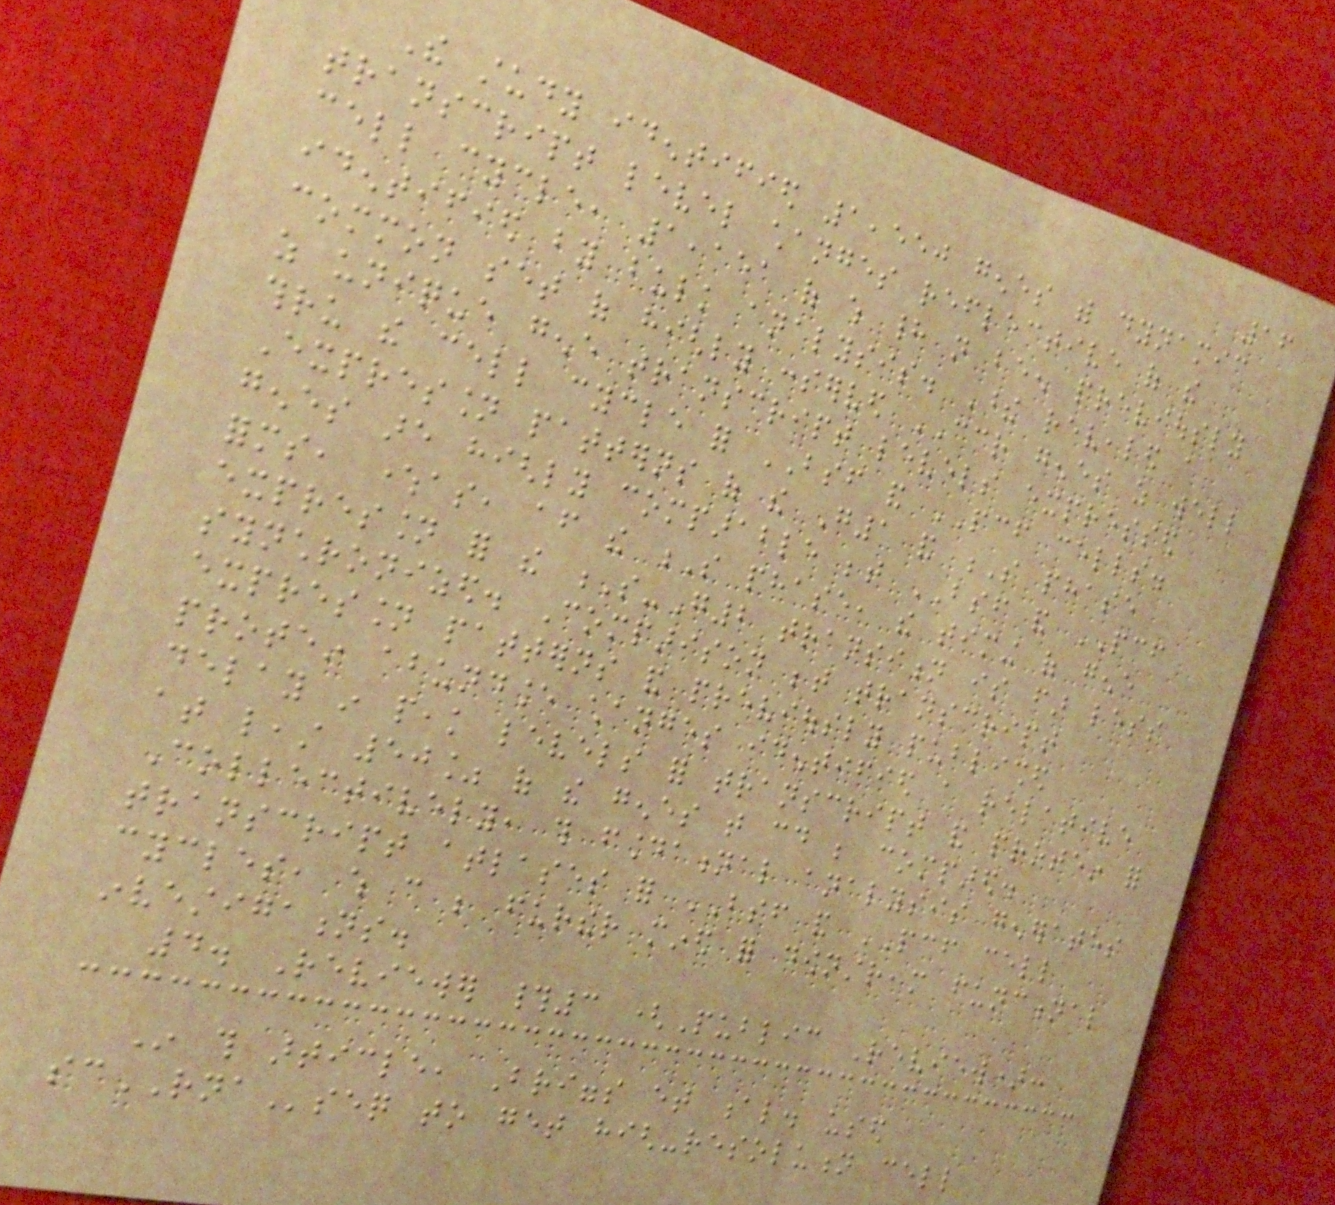16
The study identified 1,550 genes with dynamic
transcript level changes reflective of the
cell cycle, 1,151 of which had not been previously
identified by bulk analysis. These revealed a
common set of highly conserved CCR genes as well
as unique gene transcript levels expressed
thru the cell cycle for BSF and PCF cells.
Expression patterns of the G1 and S phase
genes are highly comparable between BSF and PCF
forms, whereas, after the S phase, the timing of gene
expression for the S-G2 transition is far less
synchronized. Comparison between transcript
expression patterns and previously published
protein abundance changes identified a relative
delay in peak levels for transcript and protein for
at least 50% of the genes that could be compared.
Collectively, this foundational analysis generates
transcript atlases for BSF and PCF cell
cycles, which can be further mined for downstream functional
investigations.
4. Reviewer #3 (Public Review):
In this article, Briggs et al. used
scRNAseq to get high-resolution cell
